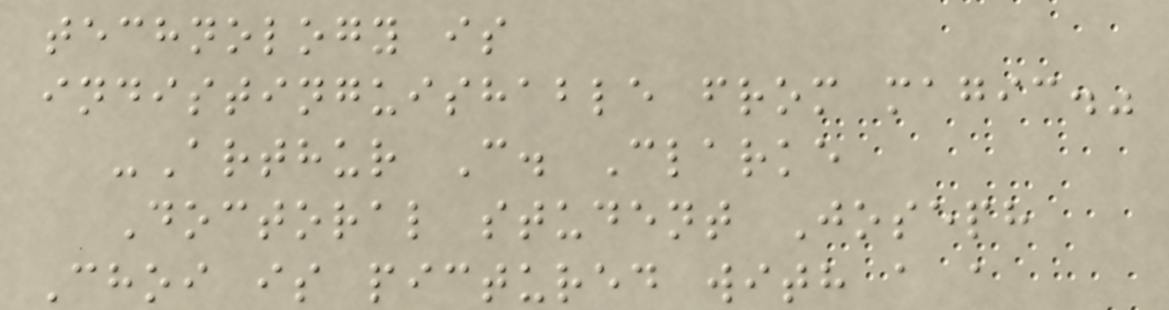technology is
indistinguishable from magic."
-Arthur C. Clarke
Doctoral student Joseph
Choi is pictured with a a
